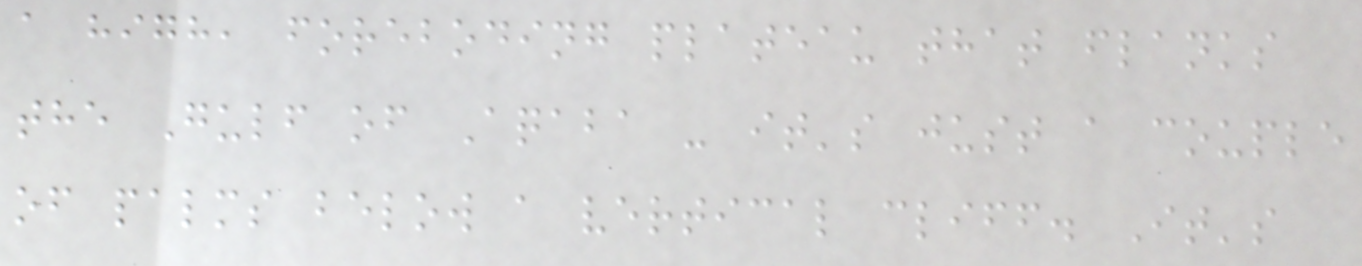a high, foreboding plateau that flanks
the Gulf of Aqaba - it's just a couple
of palms below a vertical cliff. It's
